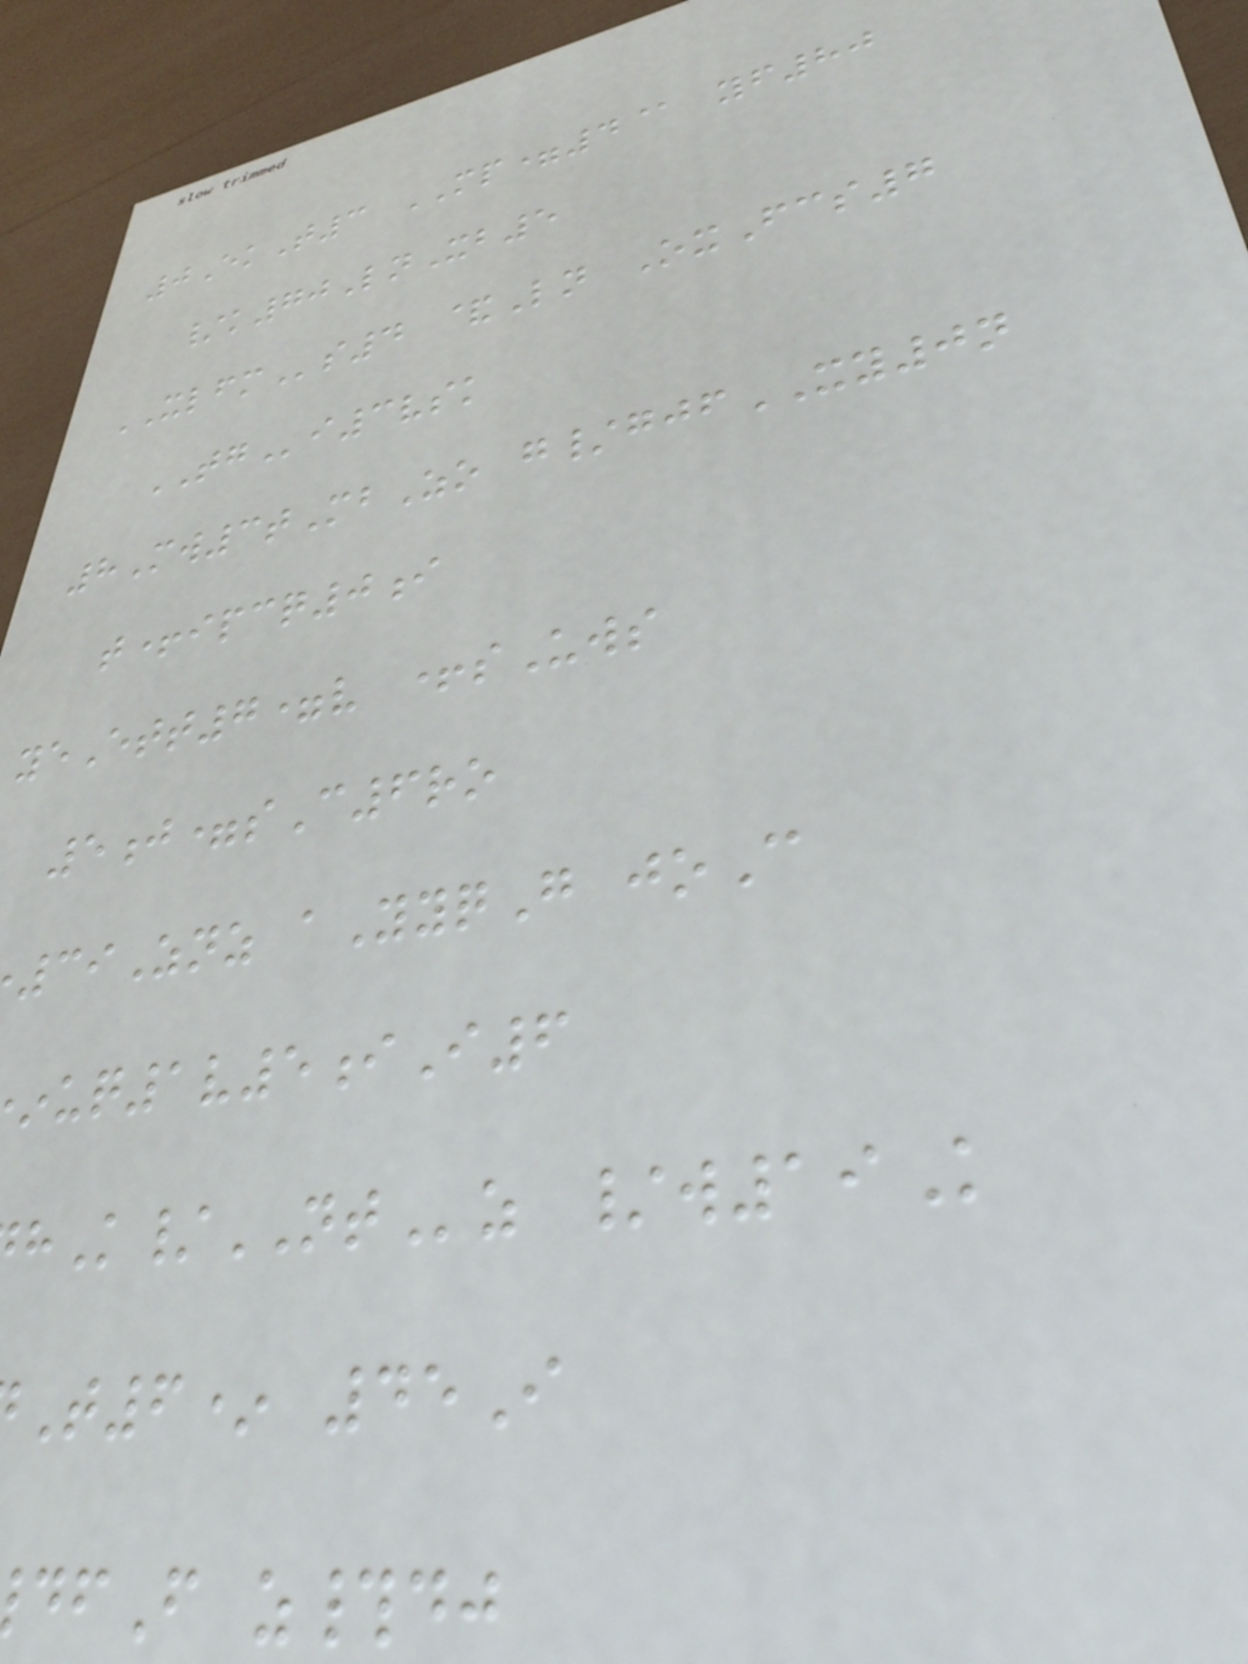0EkT3 MP=4@ yf80
/k70LnXb5
XLFMs4 &Ln OxFcs7
TGi3vsk
8Mw3tMbZo g/gjfXY0n
t+ipcq0i
yeEtt7=v +sUws
5j=sC6ro
39Znz aYyqG joC
uq1v5iI6
hK/NTz /w19K
T6* 45I
F z#dj
